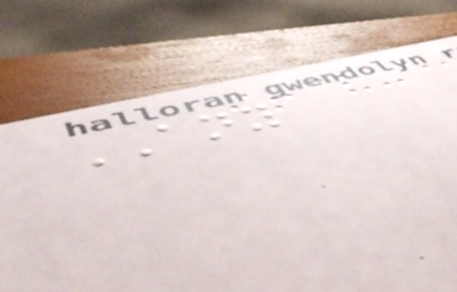ANY
